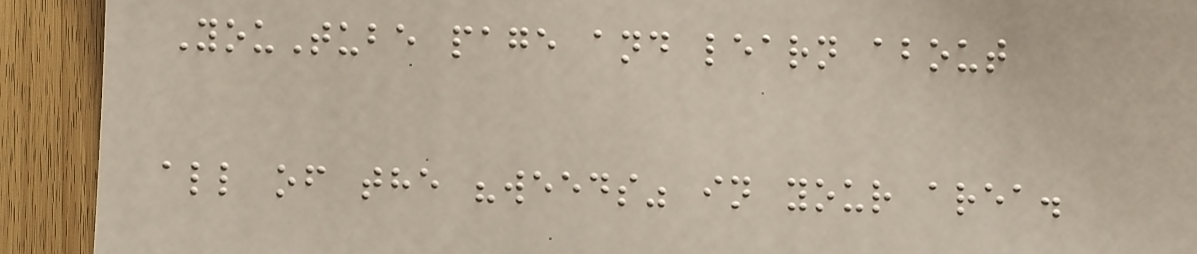YouTube page and learn about
all of the "weeds" in your area.
